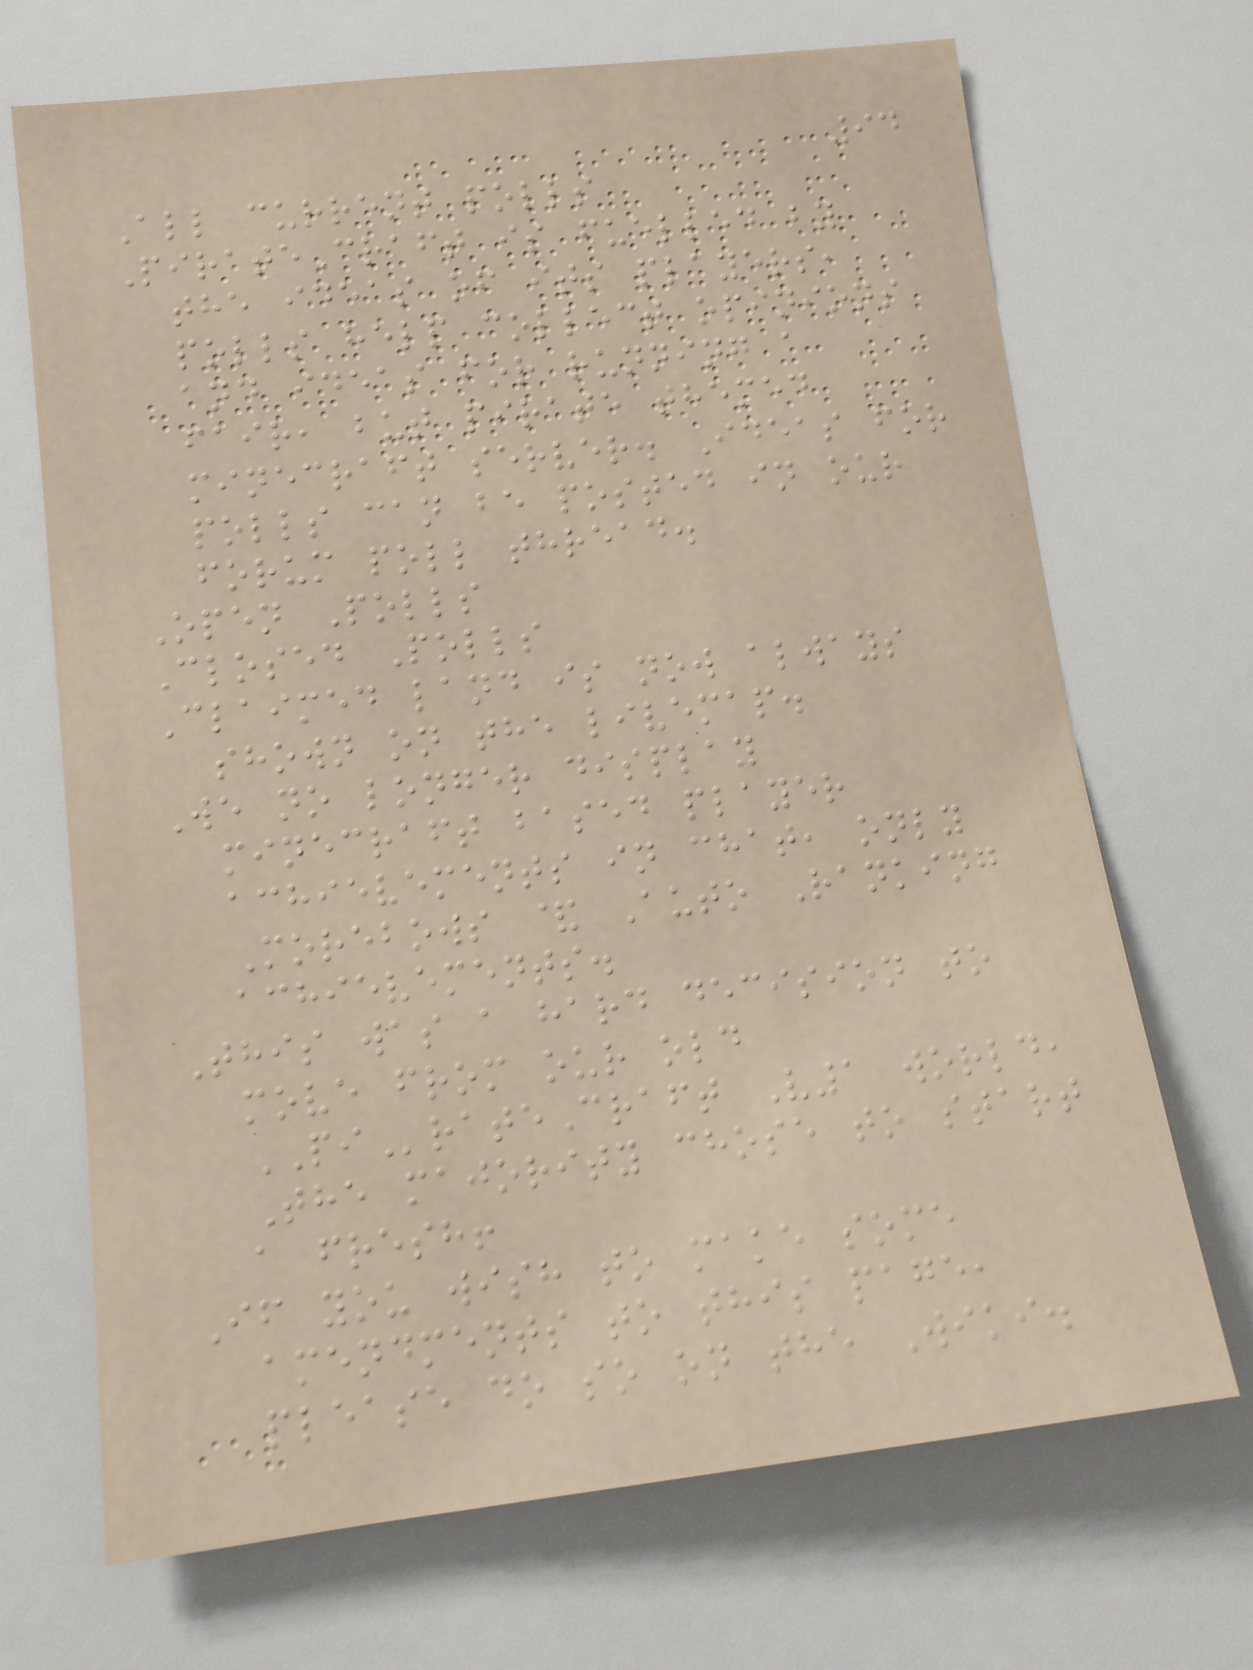94
All current polls
PirateCraft is fuelled by
the ideas of its players,
polls help collect opinions
and ideas for running a
fair, but pirate themed
minecraft server. Ideas for
polls can be posted in our
forum poll thread.
Open Polls
Closed Polls
Claimed land is now always
shown on the livemap.
We no longer display
minecraft based player
achievements in chat, only
Morebows & Auto Ranking
achievements.
This was a hard decision to
move from our old
PIrateCraft V1 world,
The majority chose to start
a fresh!
If you wish to make some
amendments to this page,
please do so on the Wiki.
